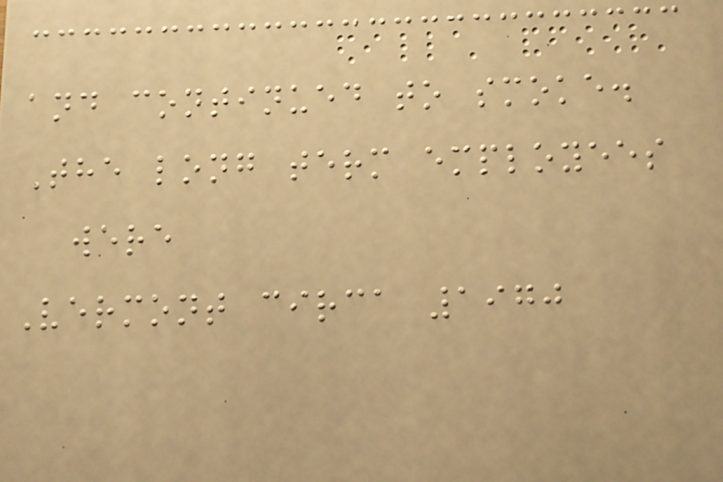and continued to smoke.
The long term employees
were
Vermont circa 1970
